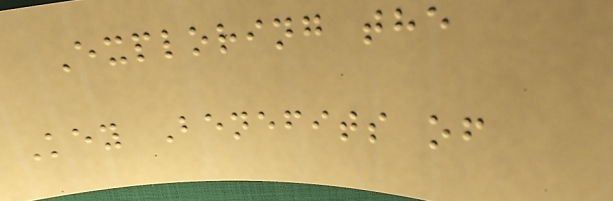Exploring the
Key Benefits of
